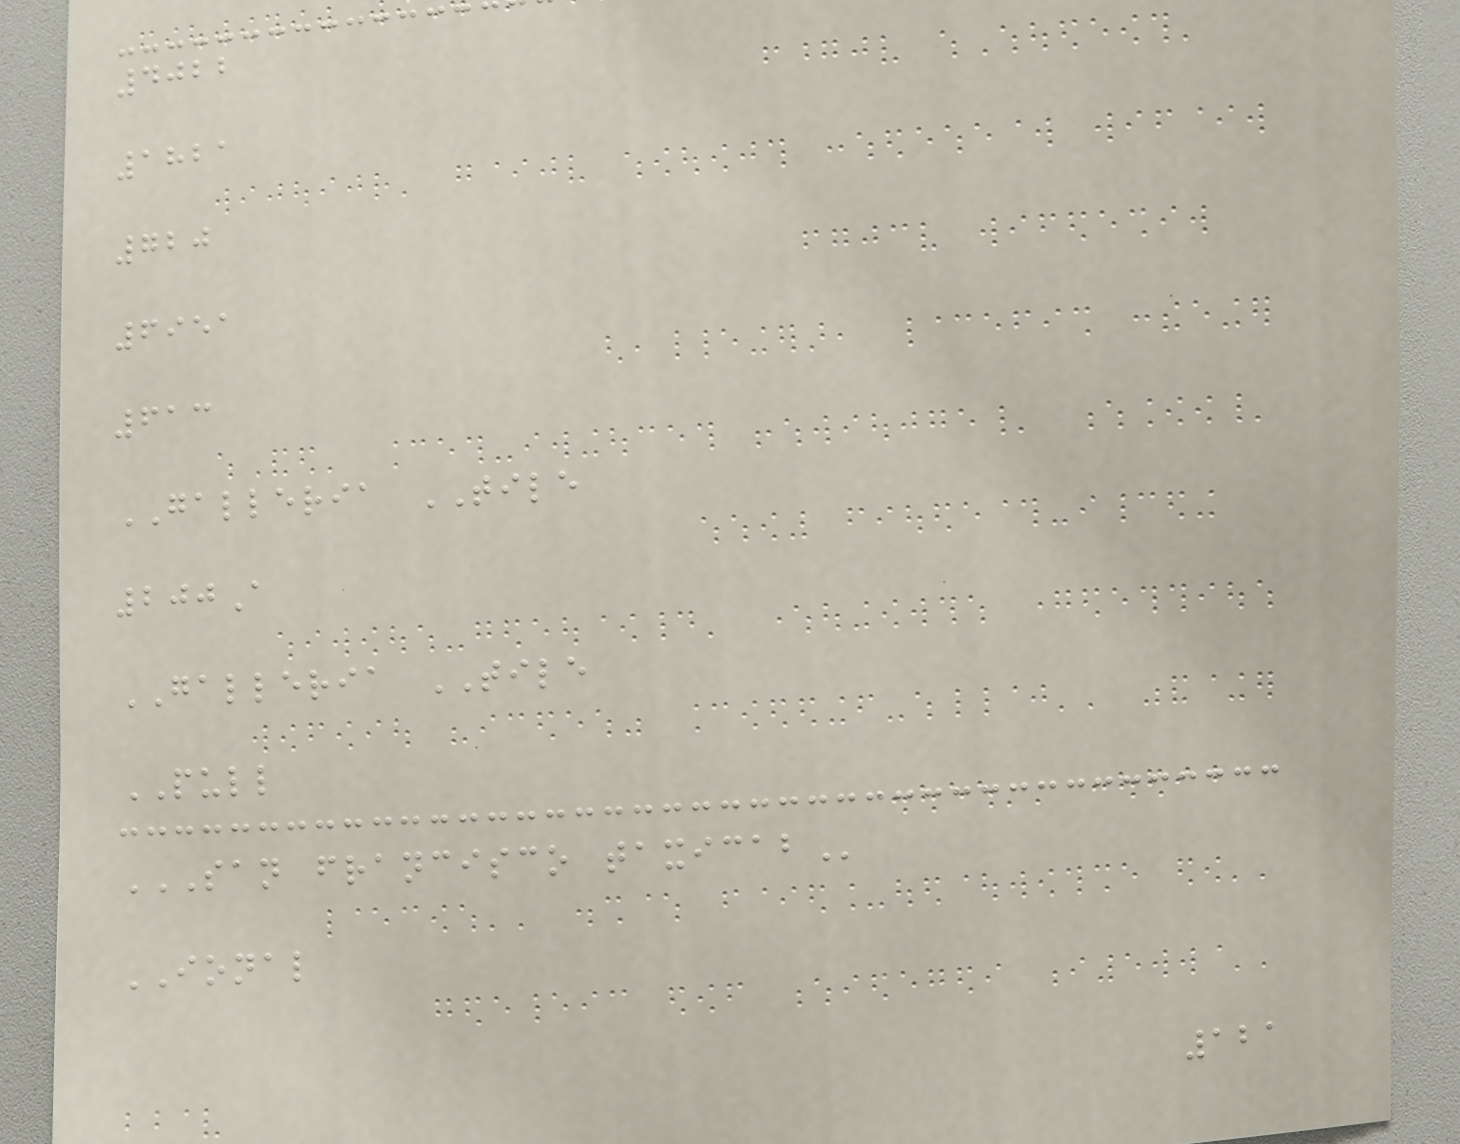4022
1821
720
6951
613
GALLERIA TILE
200A
GALLERIA TILE
PULL
SAN FRANCISCO TAXICAB
IONAL
121
